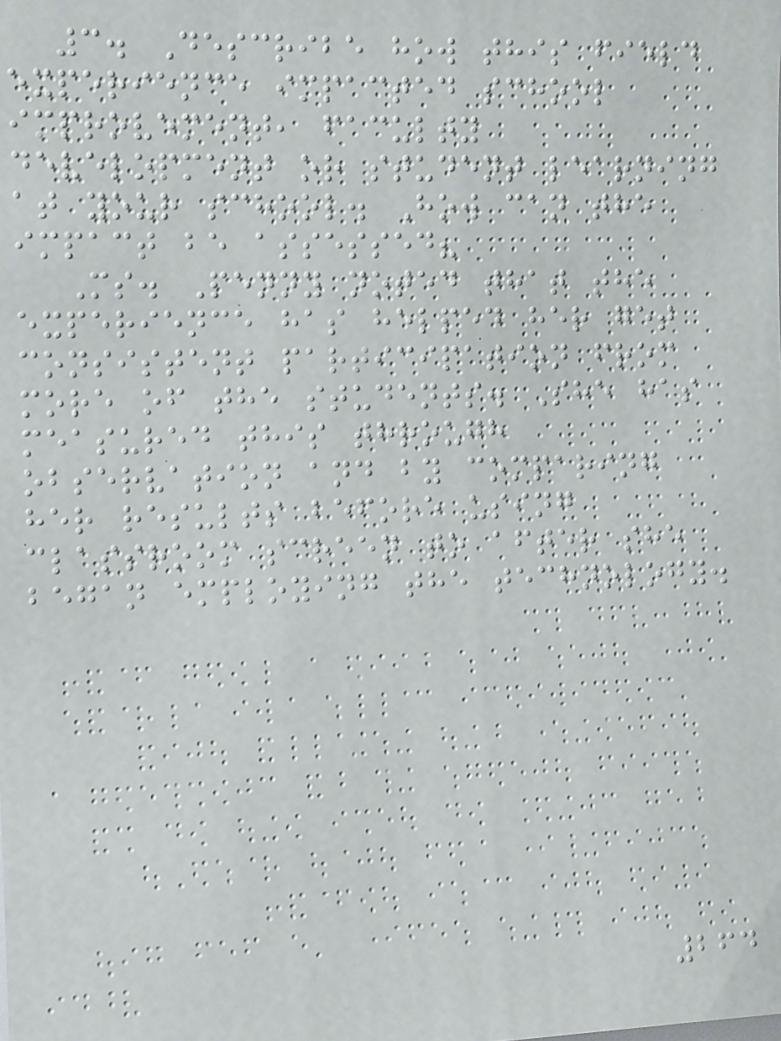3. Describe how this field
experience impacted school
improvement, faculty
development or student learning
at your school. How can the
impact be assessed?
Ms. Penny noted that the
experience has helped her get
consistent participation from
more of the students. She has
measured this through
observation and by comparing
her results before using
classroom screen to after she
began employing the technology.
264
